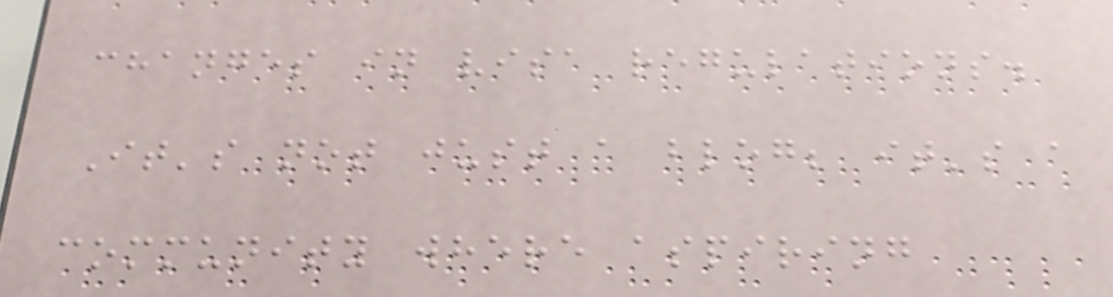changes in visa regulations.
It's not just a blog; it's a
community where aspiring
